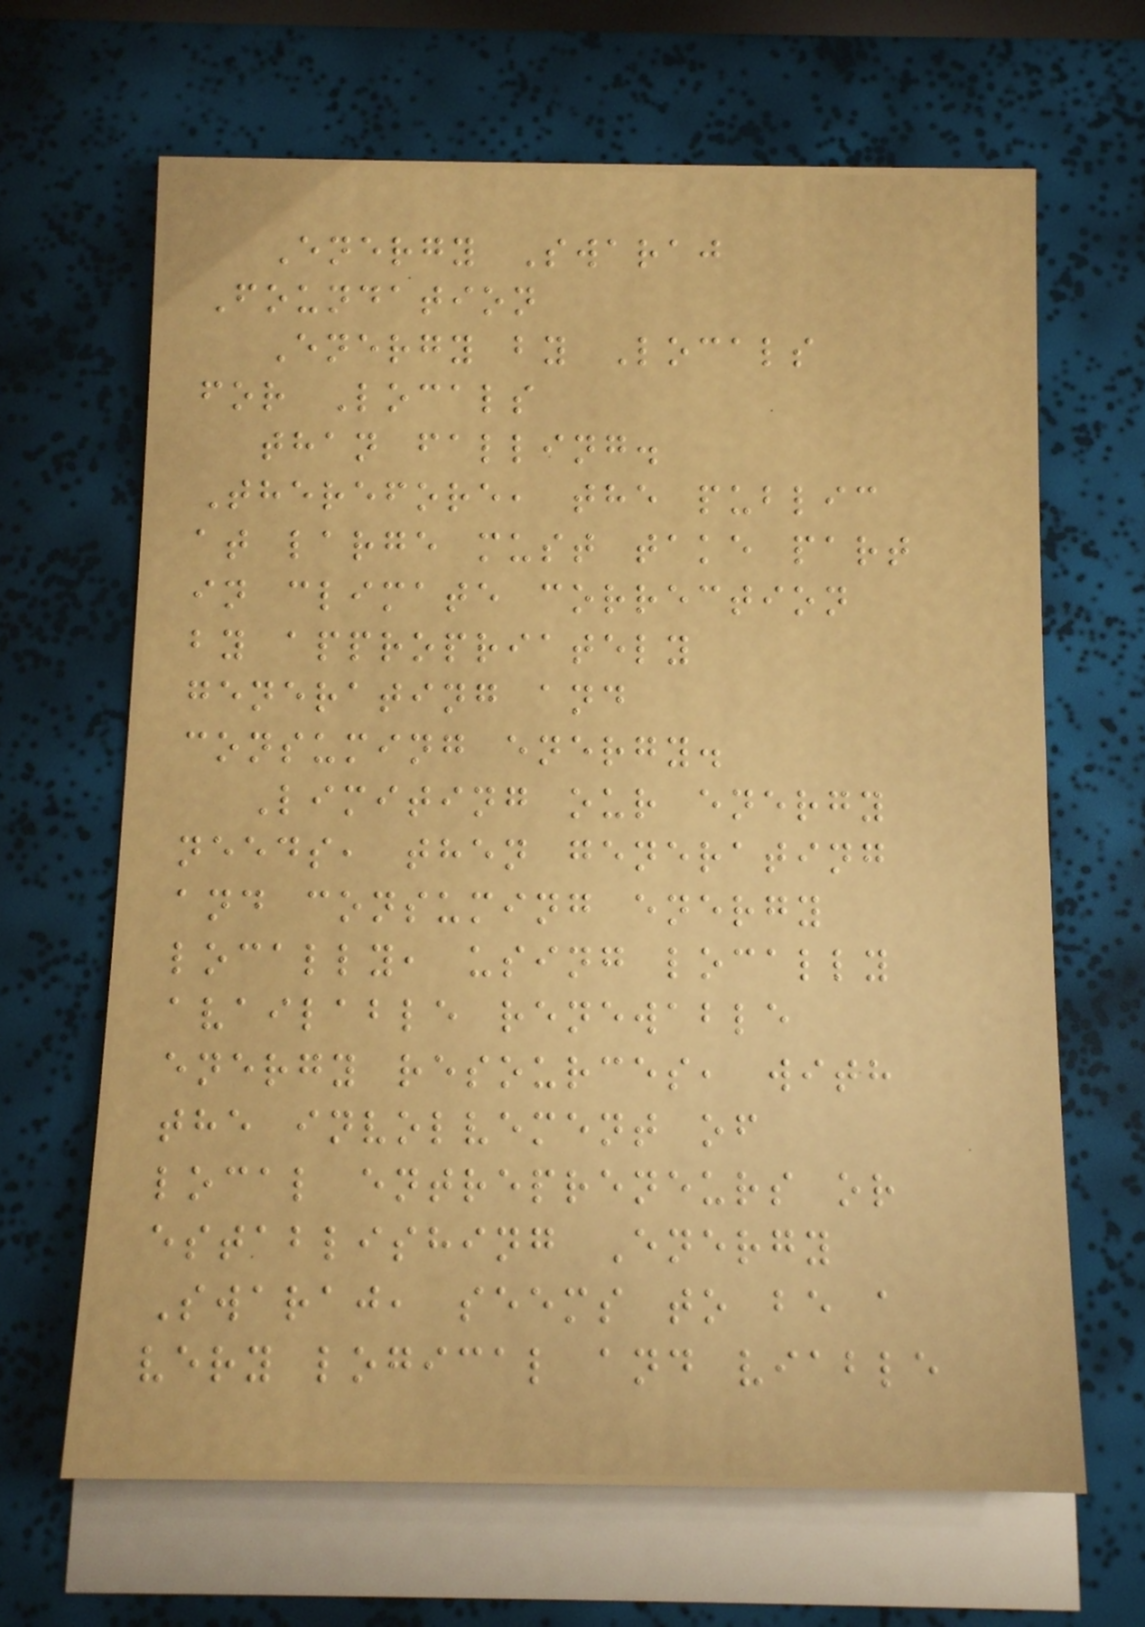Energy Swaraj
Foundation
Energy by Locals
for Locals
than falling.
Therefore, the public
at large must take part
in climate correction
by appropriately
generating and
consuming energy.
Limiting our energy
needs, then generating
and consuming energy
locally, using locally
available renewable
energy resources, with
the involvement of
local entrepreneurs or
establishing Energy
Swaraj, seems to be a
very logical and viable
